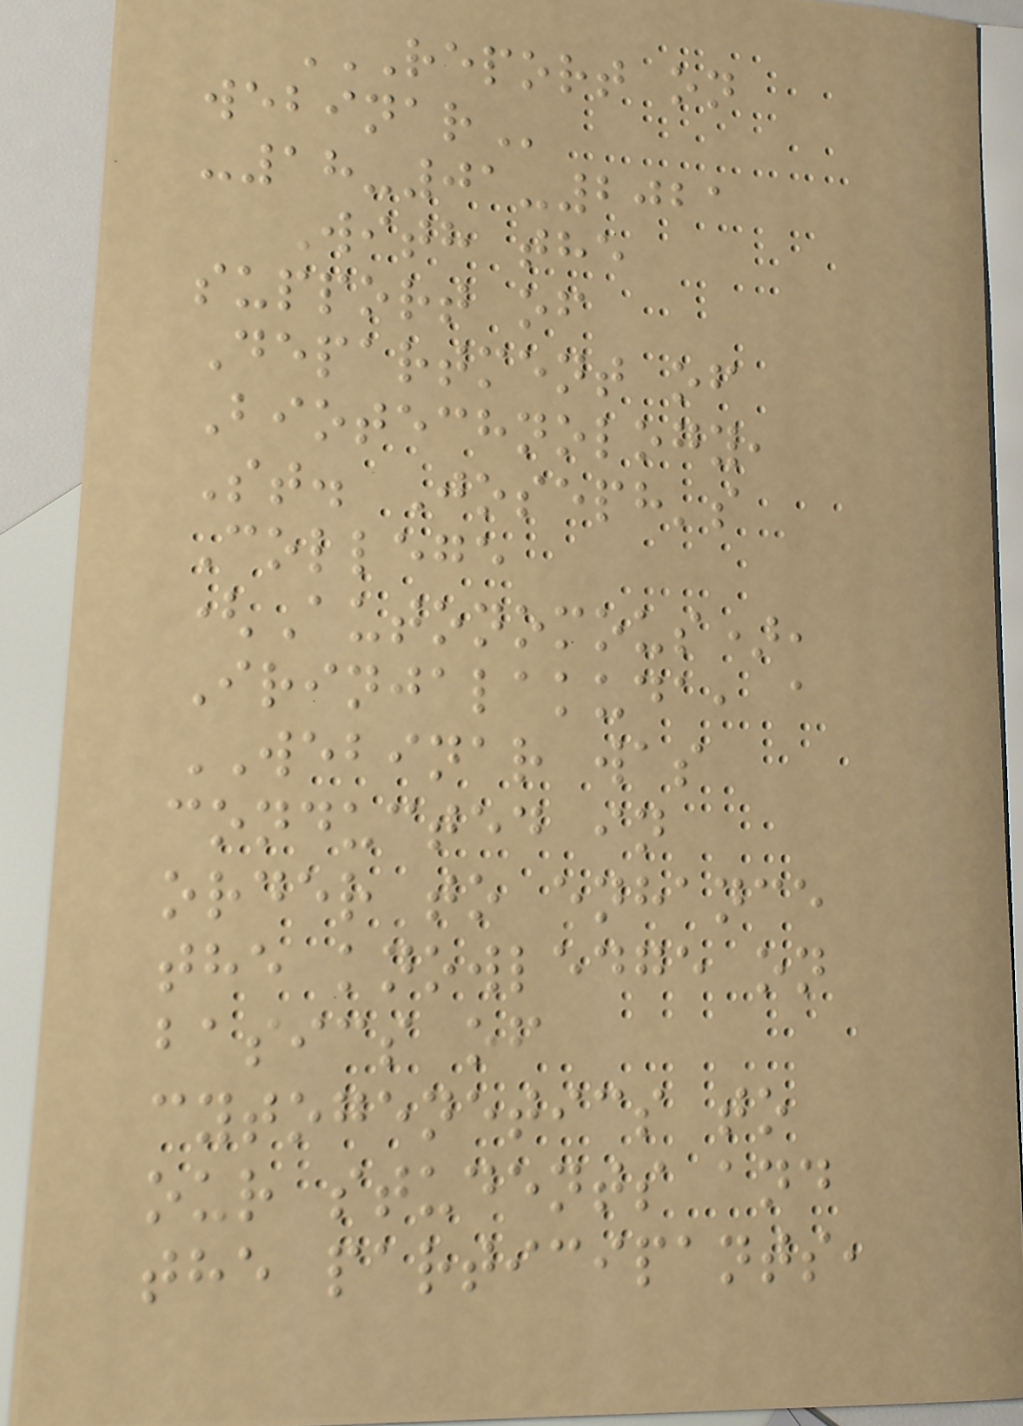REPORT ON
WEBINAR
-18-01-2021
With the
support of
Department of
Biotechnology,
St. Joseph's
College
(Autonomous),
Irinjalakuda, a
WEBINAR was
conducted in
order to enhance
the knowledge on
basics of
cytogenetics to
our students and
the participants,
